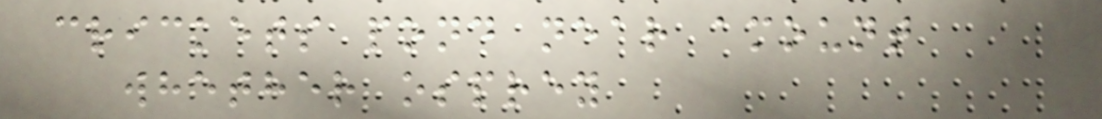crickets pond near amount
whether osprey
